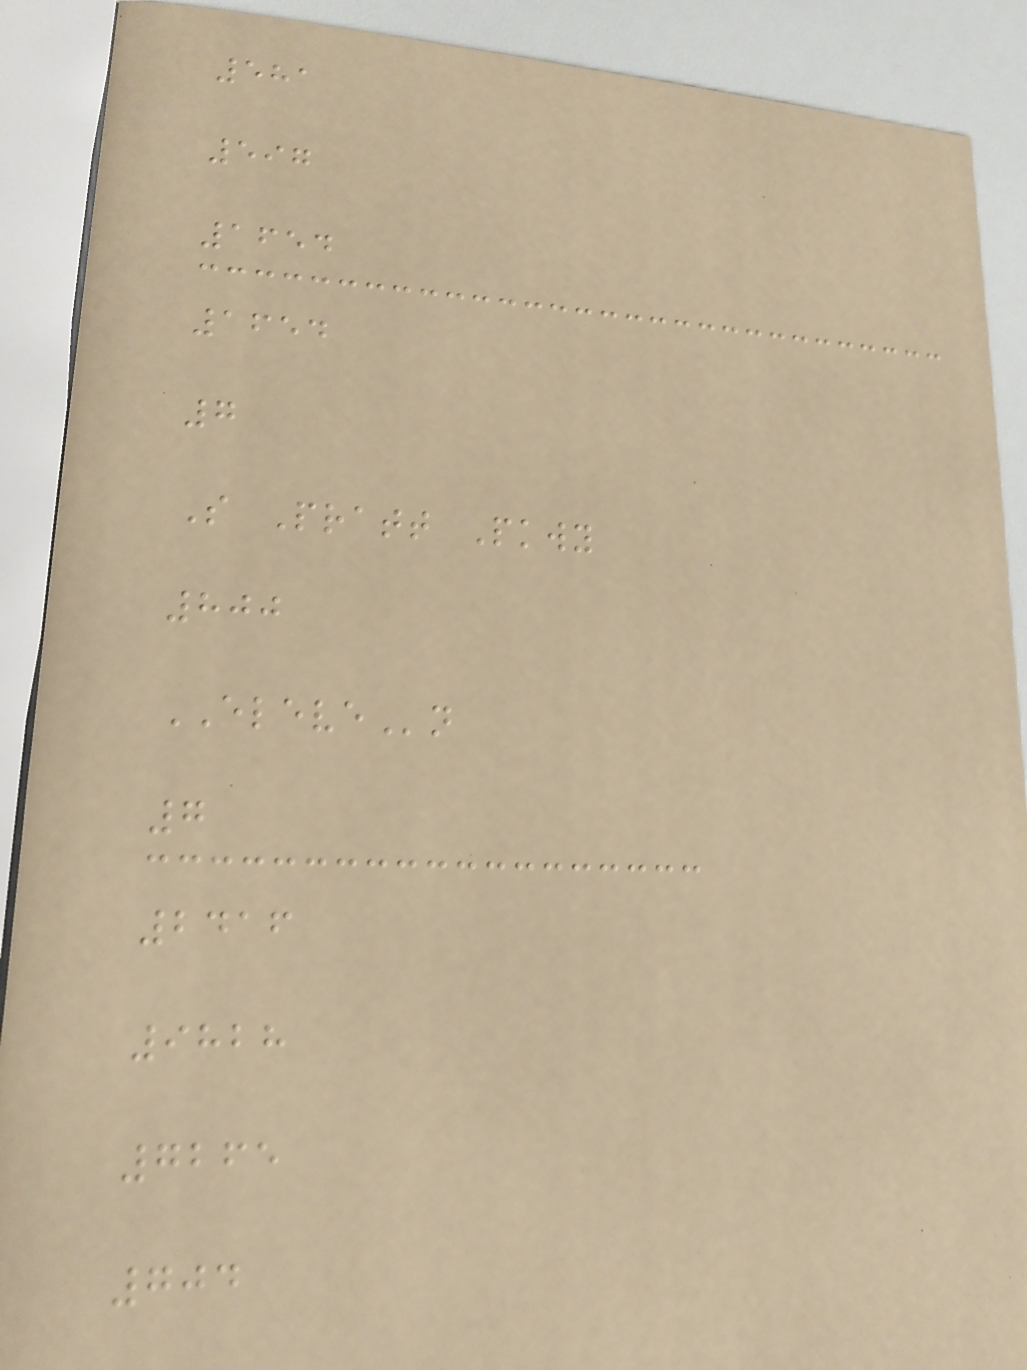581
597
1654
1654
7
S Pratt Pkwy
800
ELEVEn
7
2416
9828
7265
704
